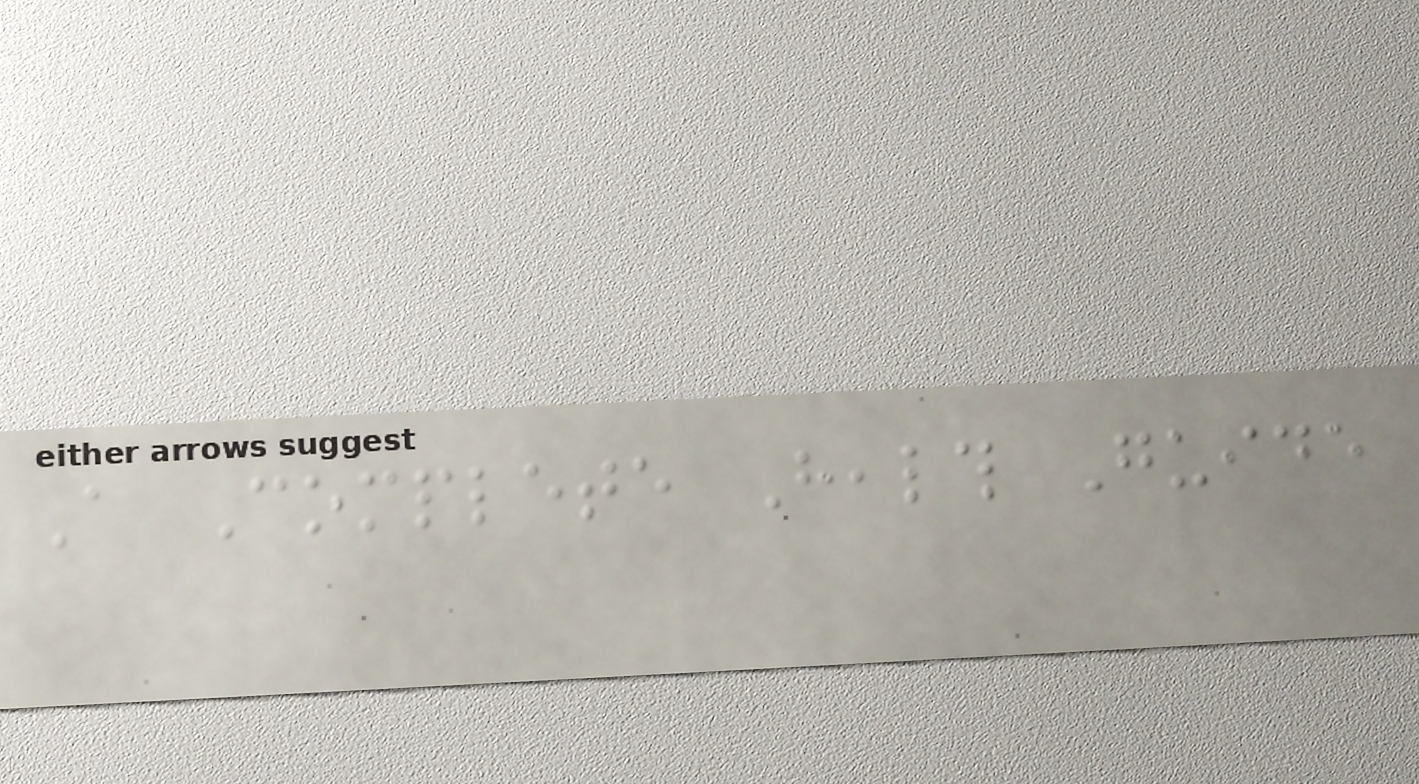A Complete Health Guide
